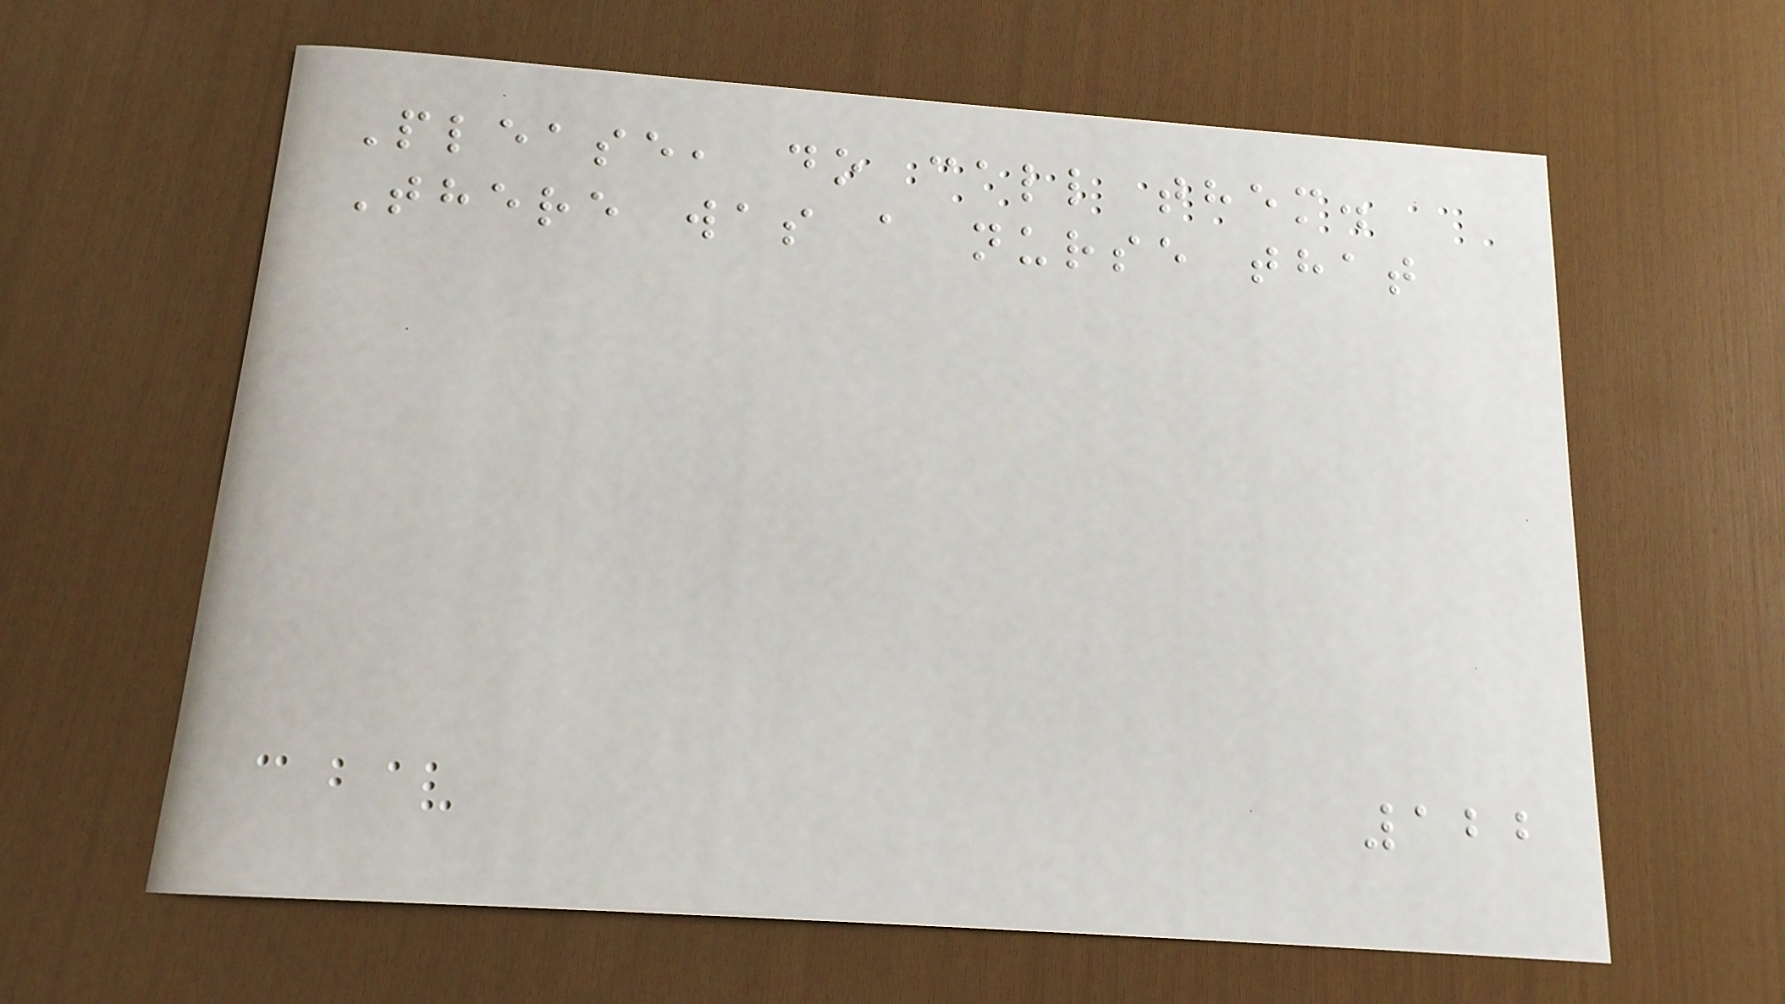Please, do call them.
There was a nurse that
122
